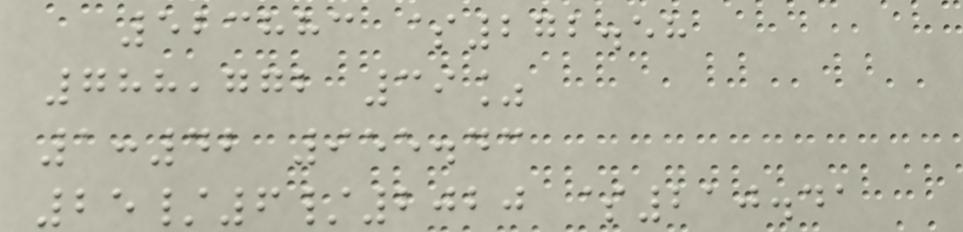523883 $272.58
788,772 39%
1:42 955.43
25/6/2020 $210.41
